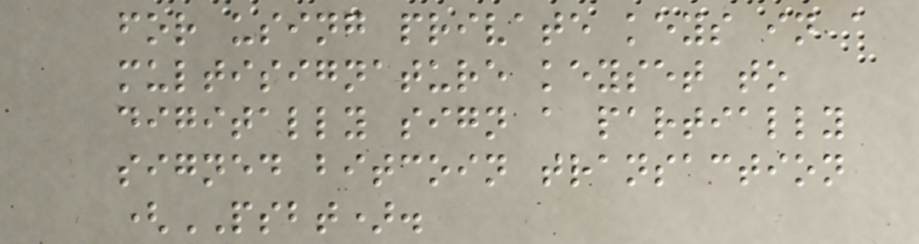for using private keys in a
multisignature keyset to
digitally sign a partially
signed bitcoin transaction
(PSBT).
